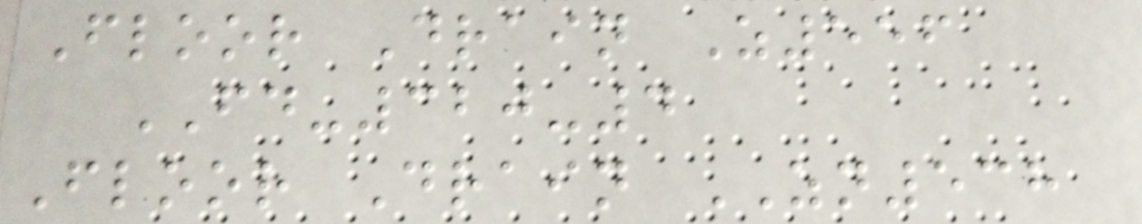Floor Drain Z556
FD-320-4
Floor Drain ZN538
